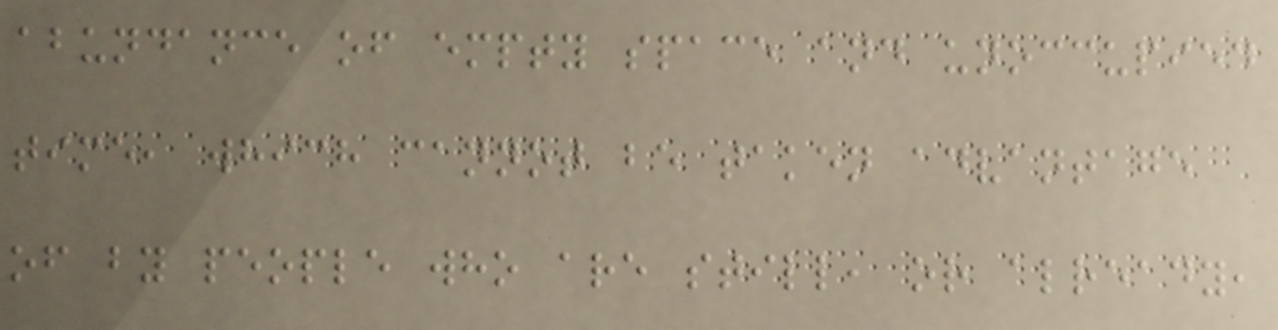abundance of empty space and unoccupied
time, which cannot be taken advantage
of by people who are still, or already,
